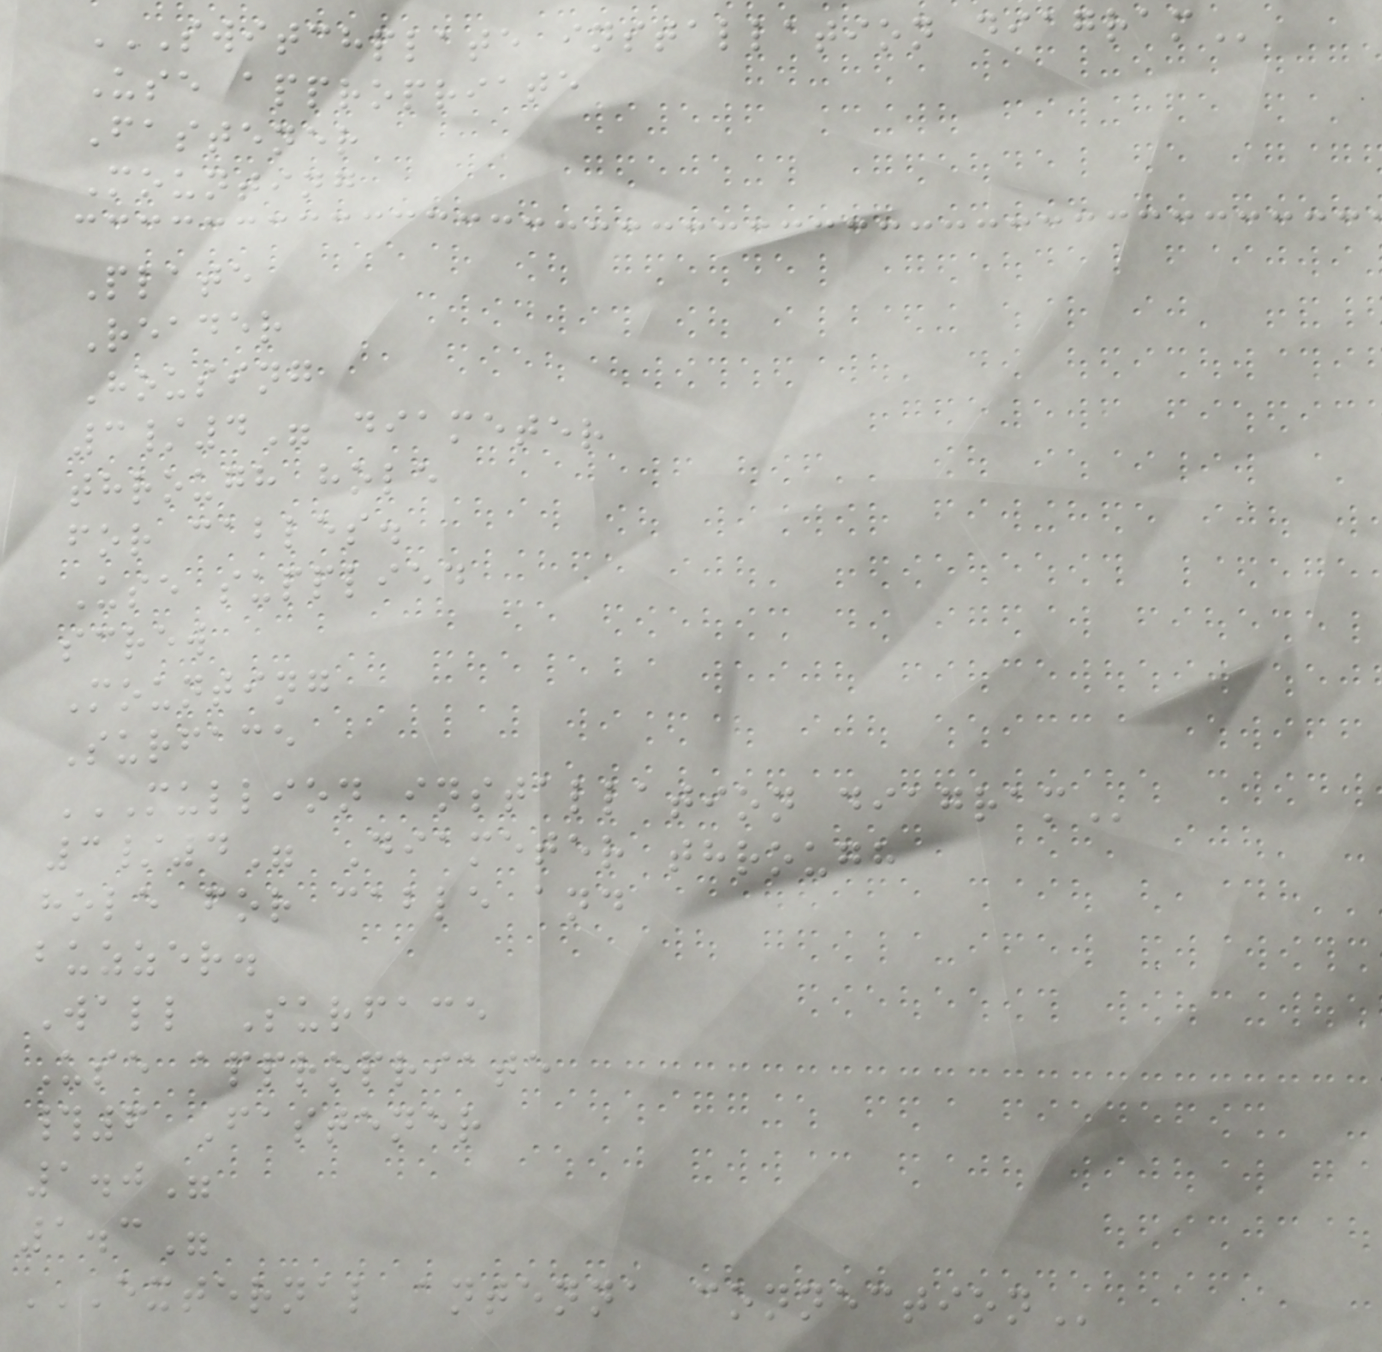SWITCHPLATE INSTALLATION DIAGRAM
Use appropriate
Fastener
Mounting
Plate
Reader
Housing
3/4" diameter
through hole
for cables.
Use supplied
screw
Mounting
Surface
MULLION INSTALLATION DIAGRAM
3/4" Diameter through
hole for cable and
buzzer.
Wall Surface
Use appropriate
#6 Fastener
1.0"
1.3"
EXTERNAL ANTENNA CONNECTION
